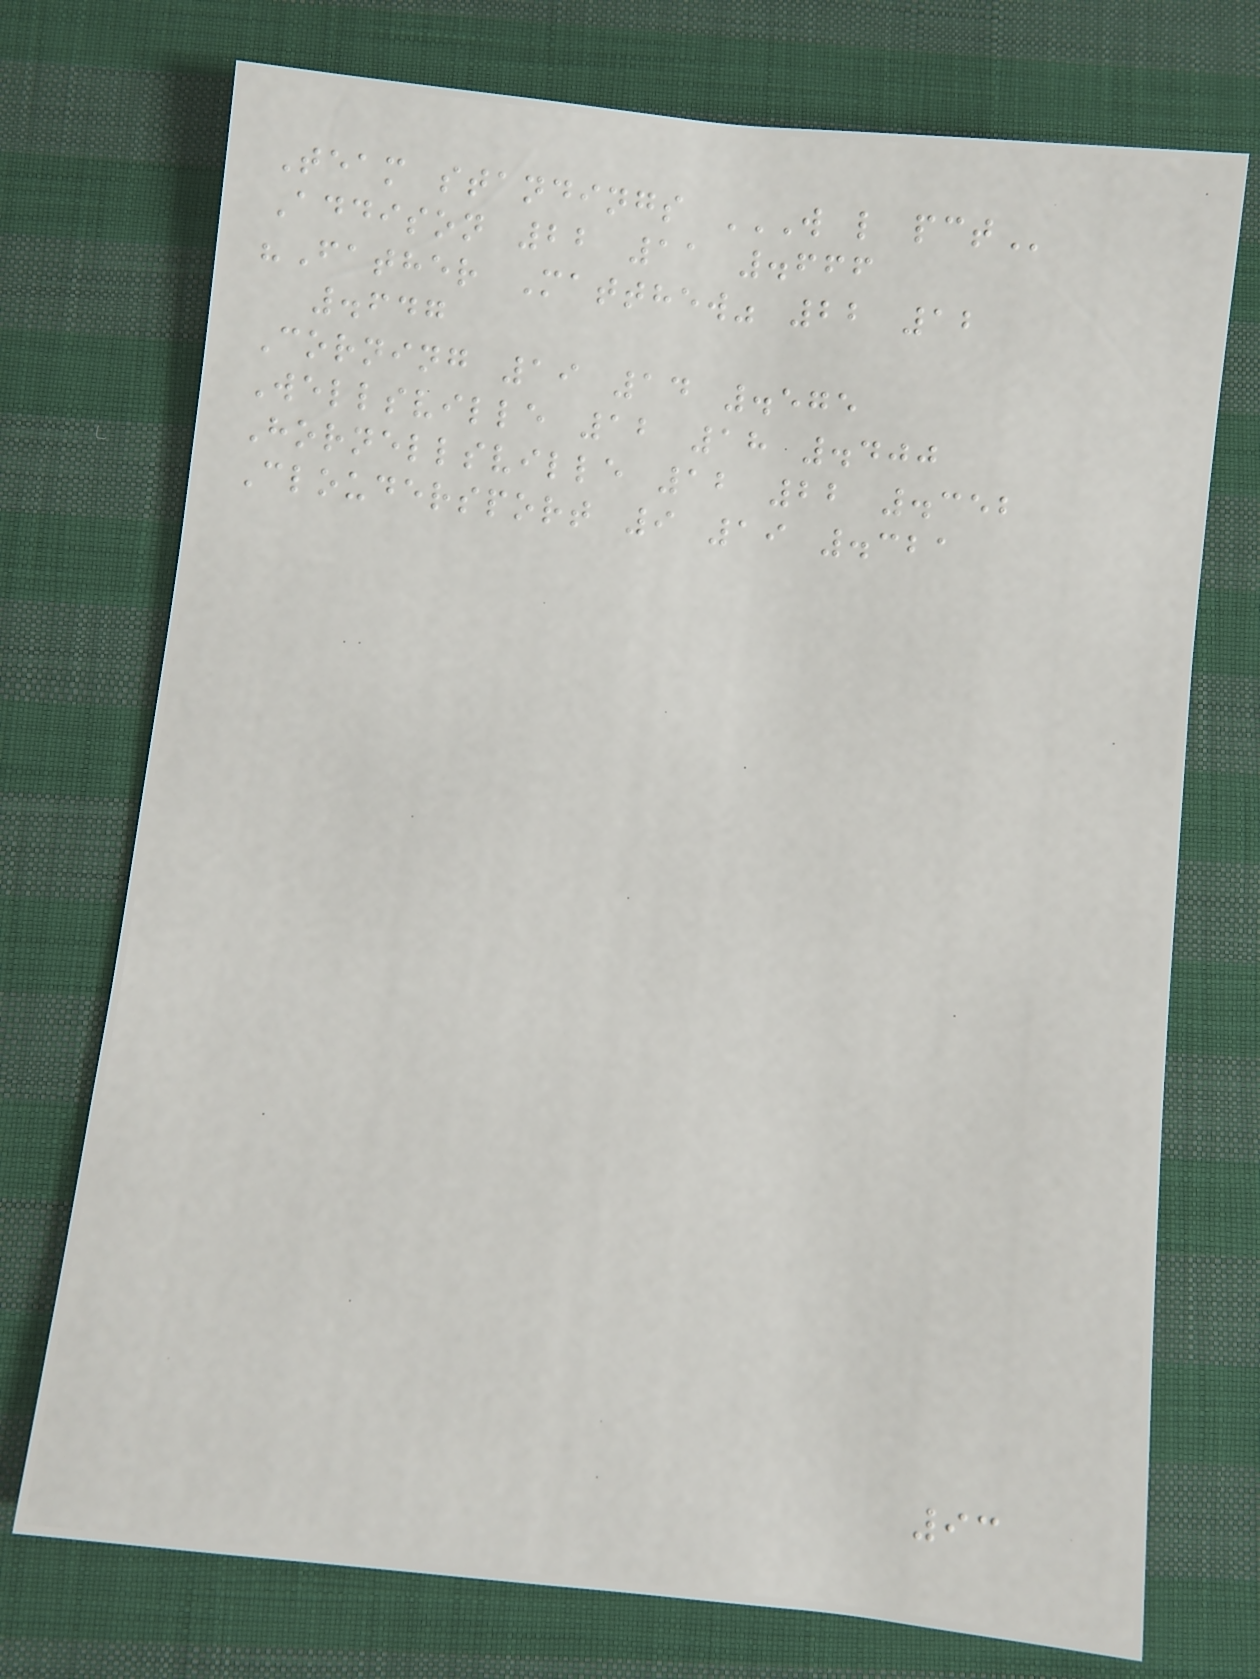Team standings W L PCT
Addison 22 11 .666
"Father Matthew" 22 12
.647
Corning 19 14 .575
Wellsville 12 18 .400
Hornellsville 12 22 .352
Cloudersport 9 19 .321
93
